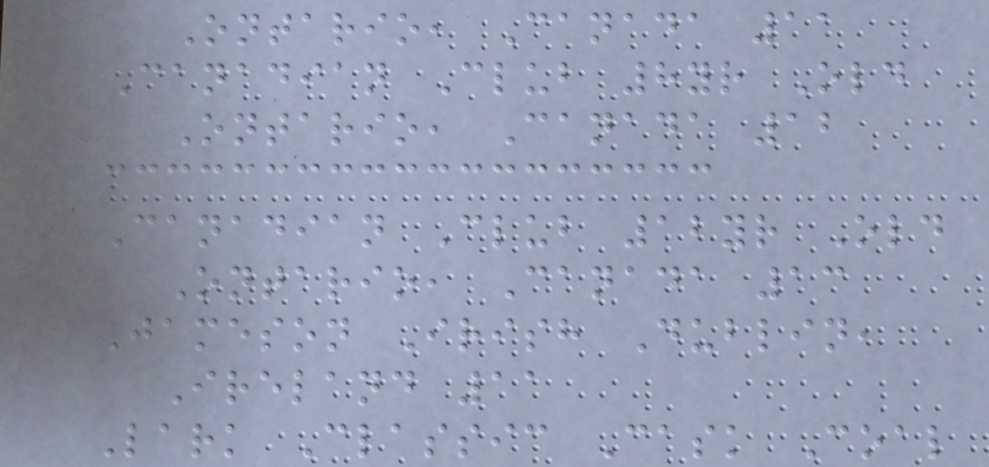Ontario, Canada 11
Canadian Club 8yr Old
Ontario, Canada 12
Canadian Club 12yr Old
Ontario, Canada 13
Jameson Irish Dublin,
Ireland 11
Lark Classic Cask Coal
